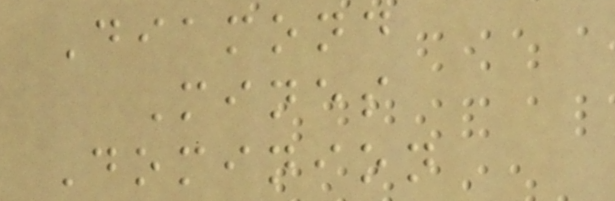Diamond
Mines
Dominion
